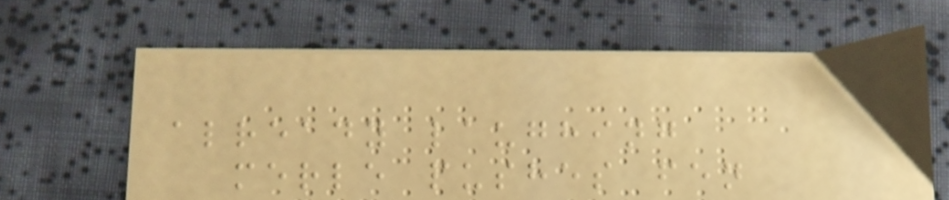already laughing
merle pushes fen
